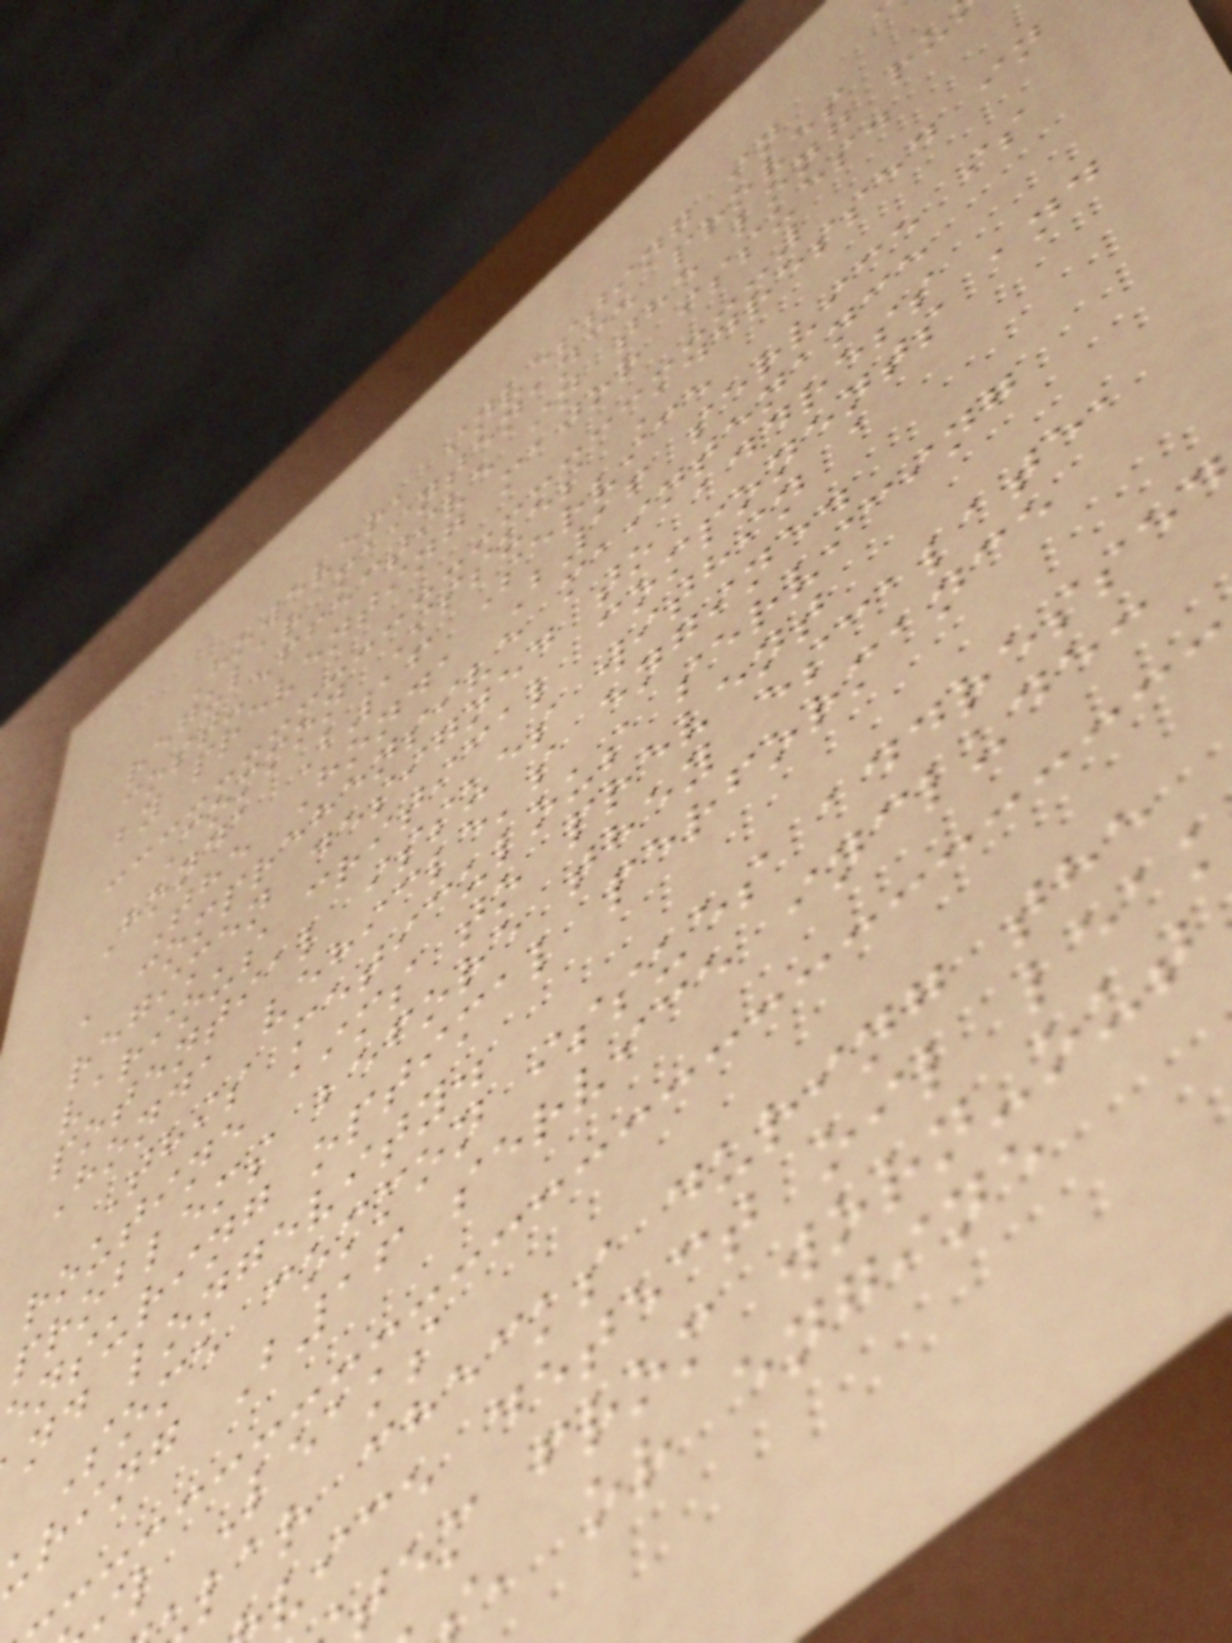However, investing in
regular maintenance proves
cost-effective in the long ru
by preventing major issues.
Common Issues Addressed in
Honda B16 Service
The Honda B16 service is
a comprehensive maintenance
regimen designed to address
various critical components and
potential issues within a
Honda vehicle's engine.
This meticulous servicing
routine aims to prevent
problems before they escalate,
nsuring optimal performance
nd longevity.
Some common issues addresse
ring B16 service include:
l Leaks
lar checks during the
vice detect oil lea
tem from worn-out
, or engine
